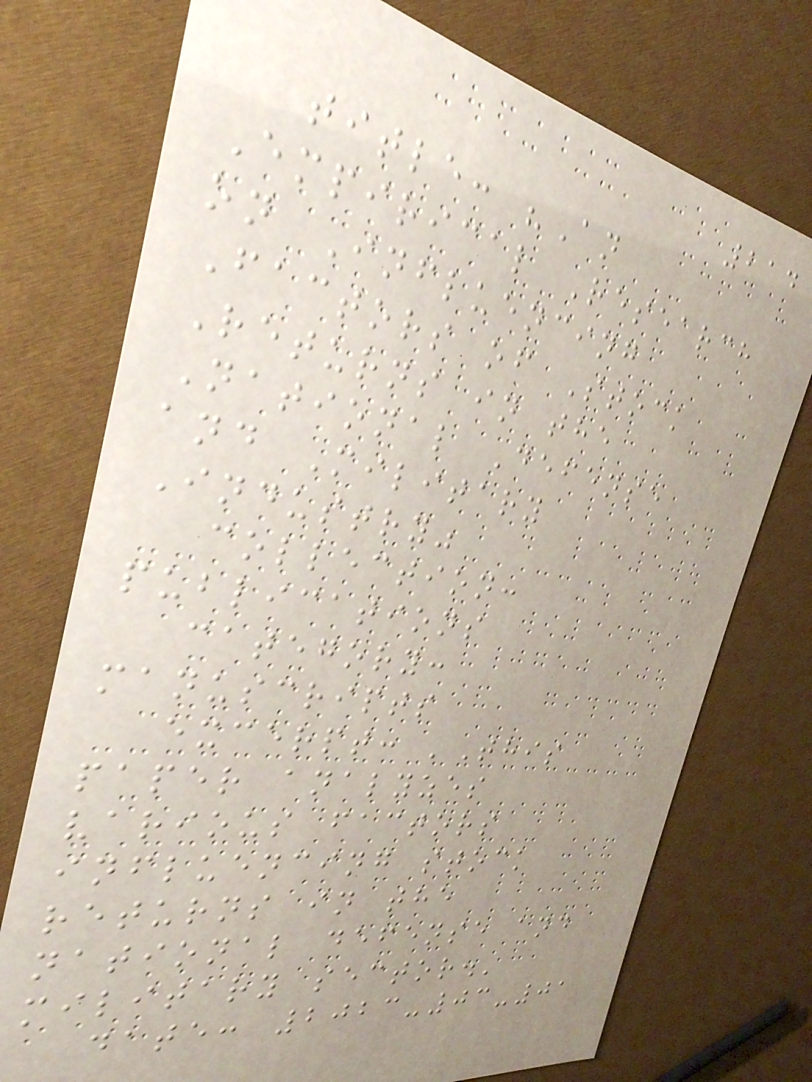214
title: "An
Empirical Research
on Influencing
Factors of Stock
Returns in the
National Defense
and Military
Industry"
collection:
publications
category:
manuscripts
excerpt: 'This
paper analyzes
various factors
influencing stock
returns in the
national defense and
military sector.'
date: 2023-03-01
